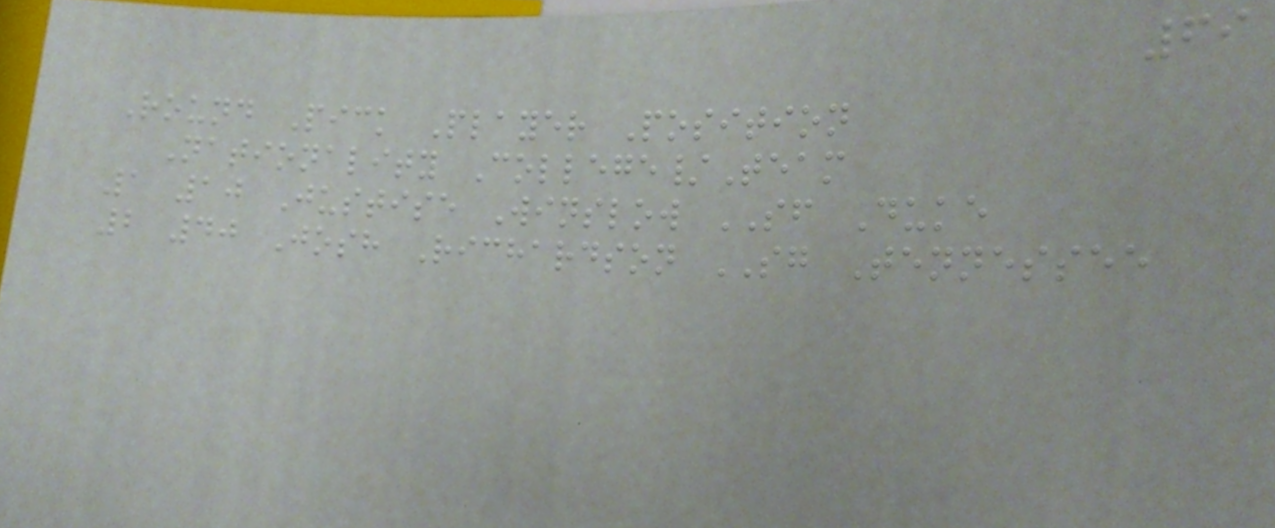69
Round Pick Player Position
Nationality College/Team
1 10 Justise Winslow SF Duke
2 40 Josh Richardson SG Tennessee
